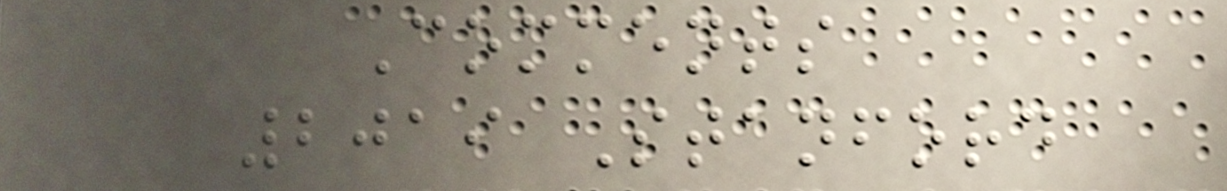Comments
2019 Stanford
